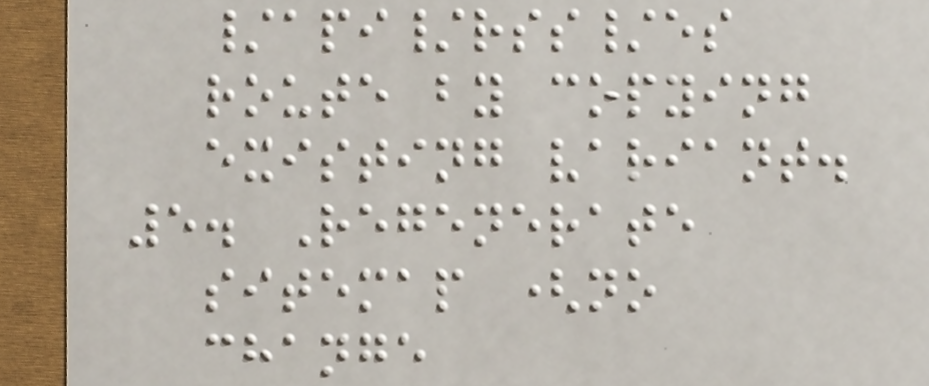/api/rss/es
route by copying
existing variant.
5. Regenerate
sitemap (no
change
